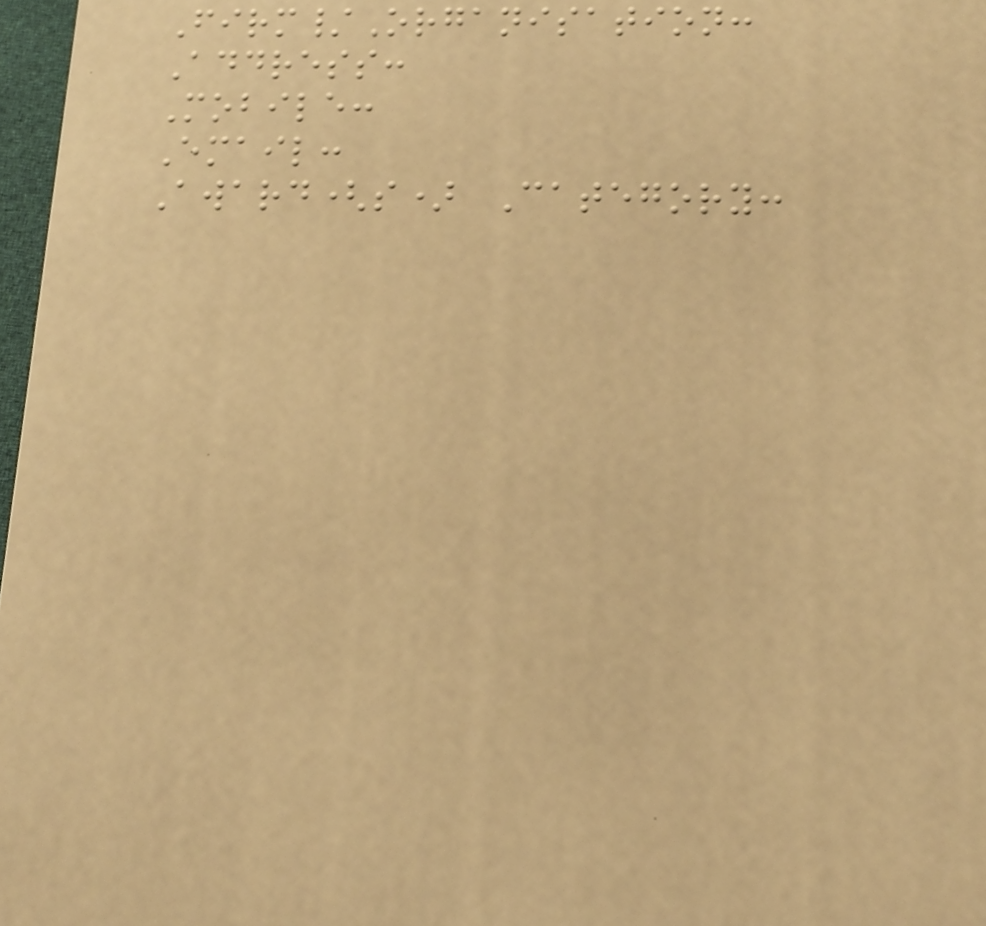Firm/Organisation:
Address:
Mobile:
Email:
Award(s) Category:
